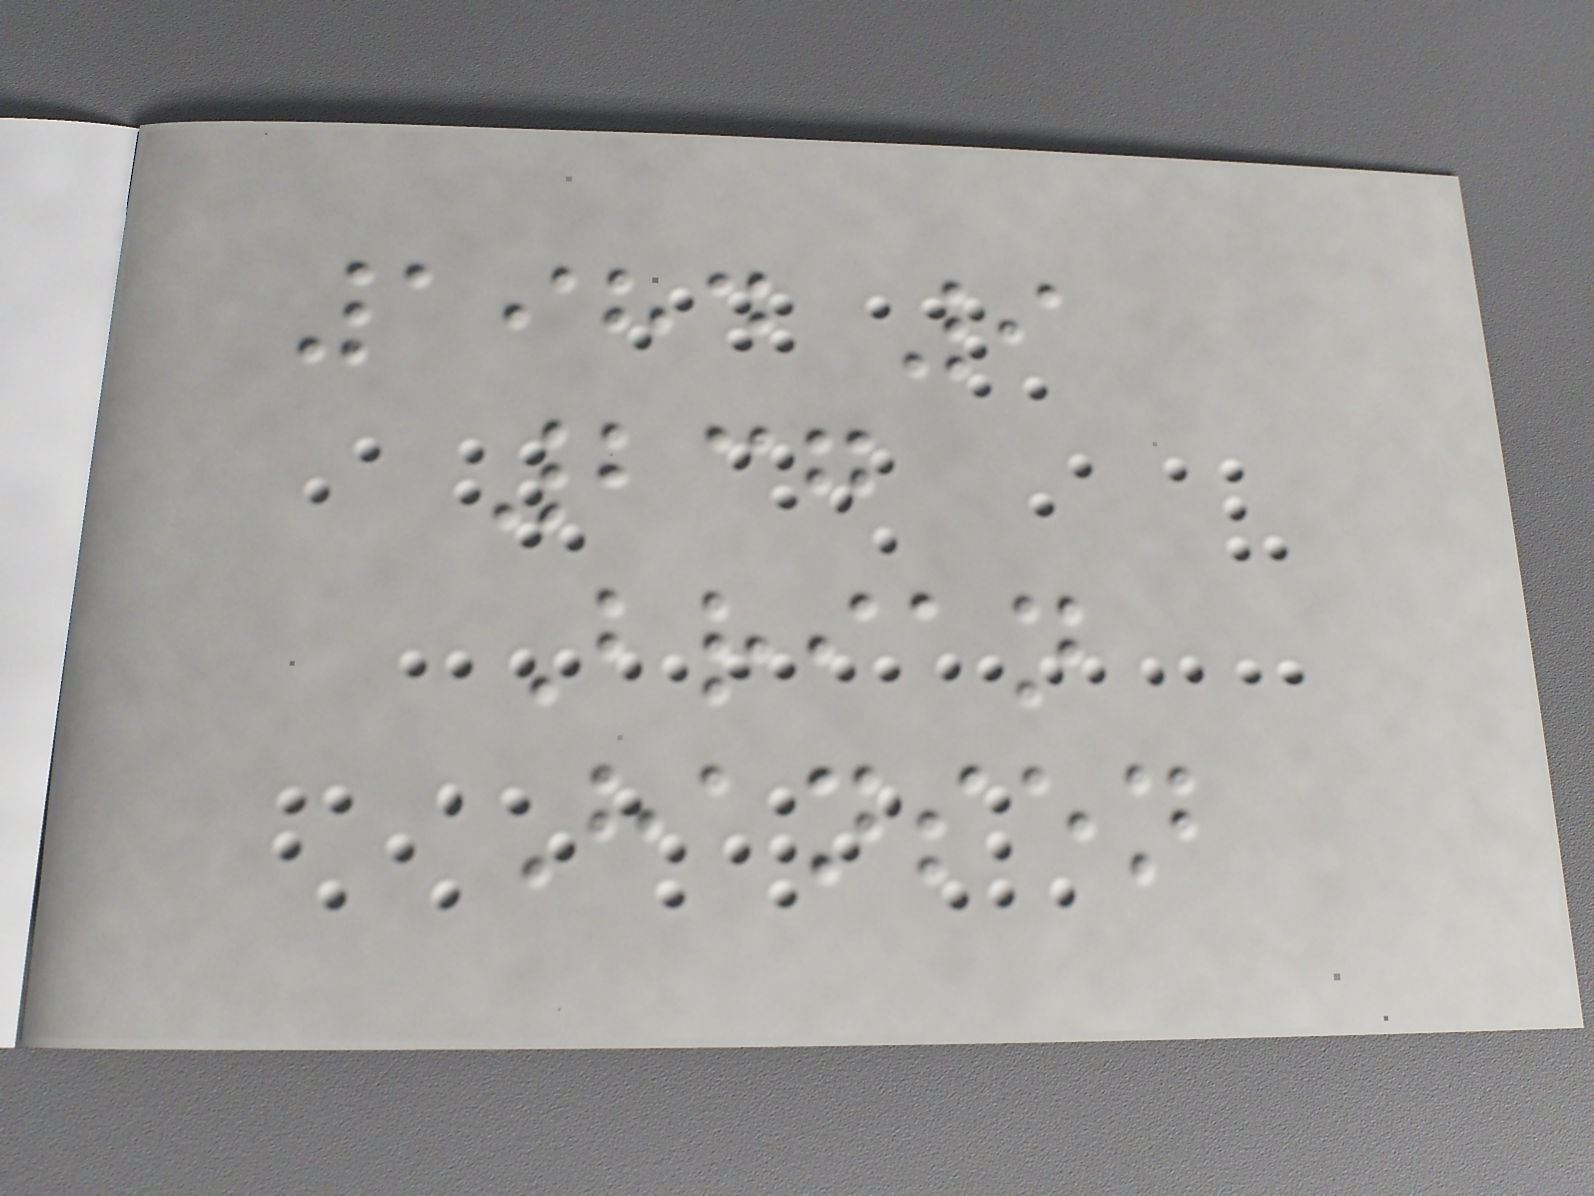1984 9
237
Brian
Hansen
